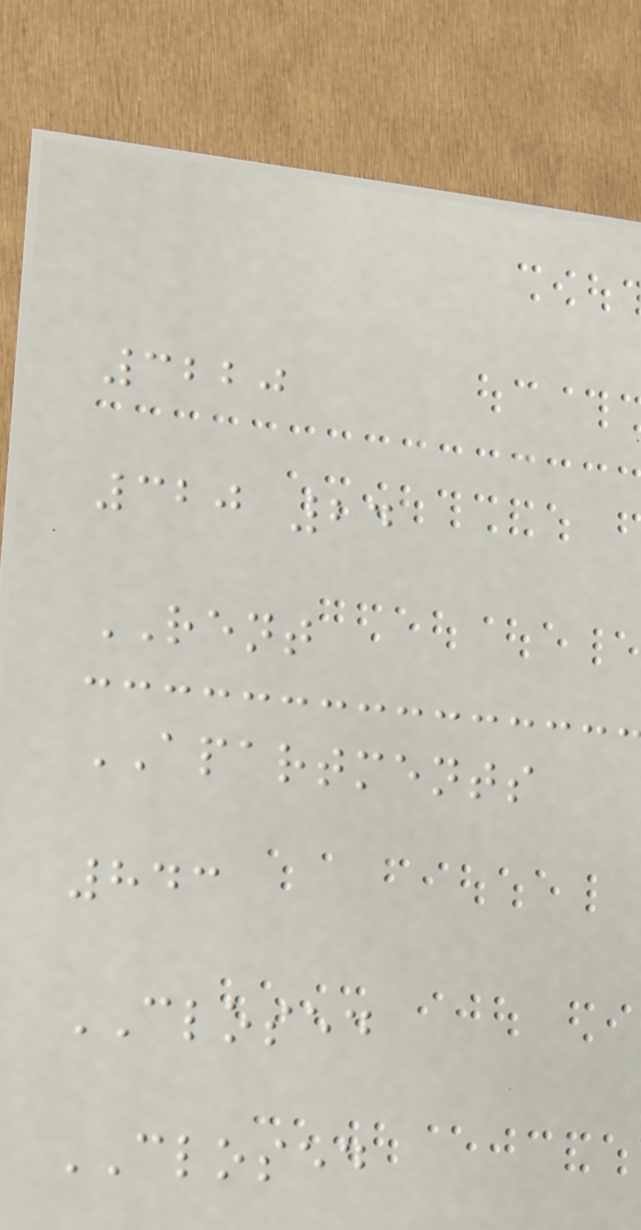3220
320 24
RENT
APARTMENTS
843
CLOSED
CLOSED
